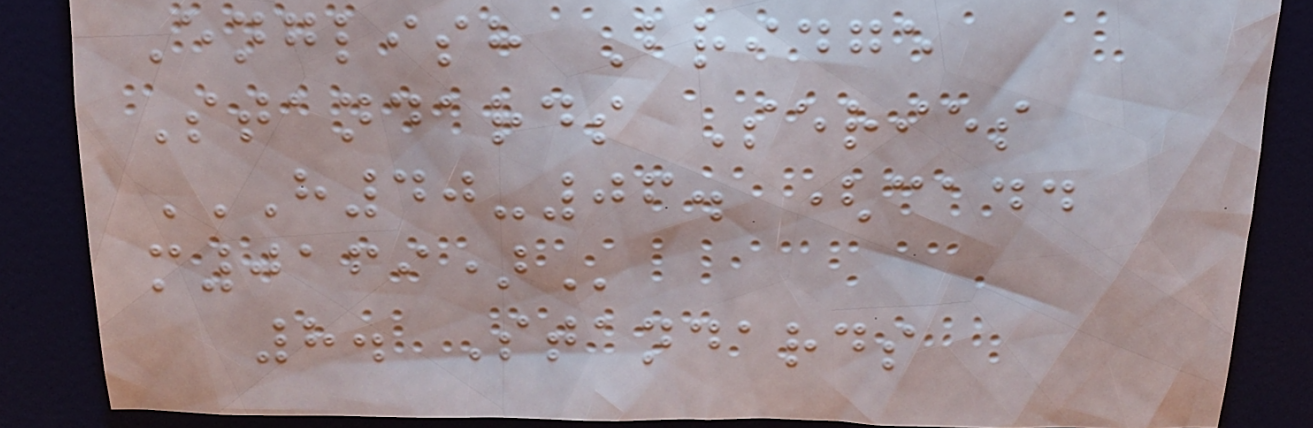English Bridge
Standards Series
H40-06. (CADD
M0169)
8. Standards
